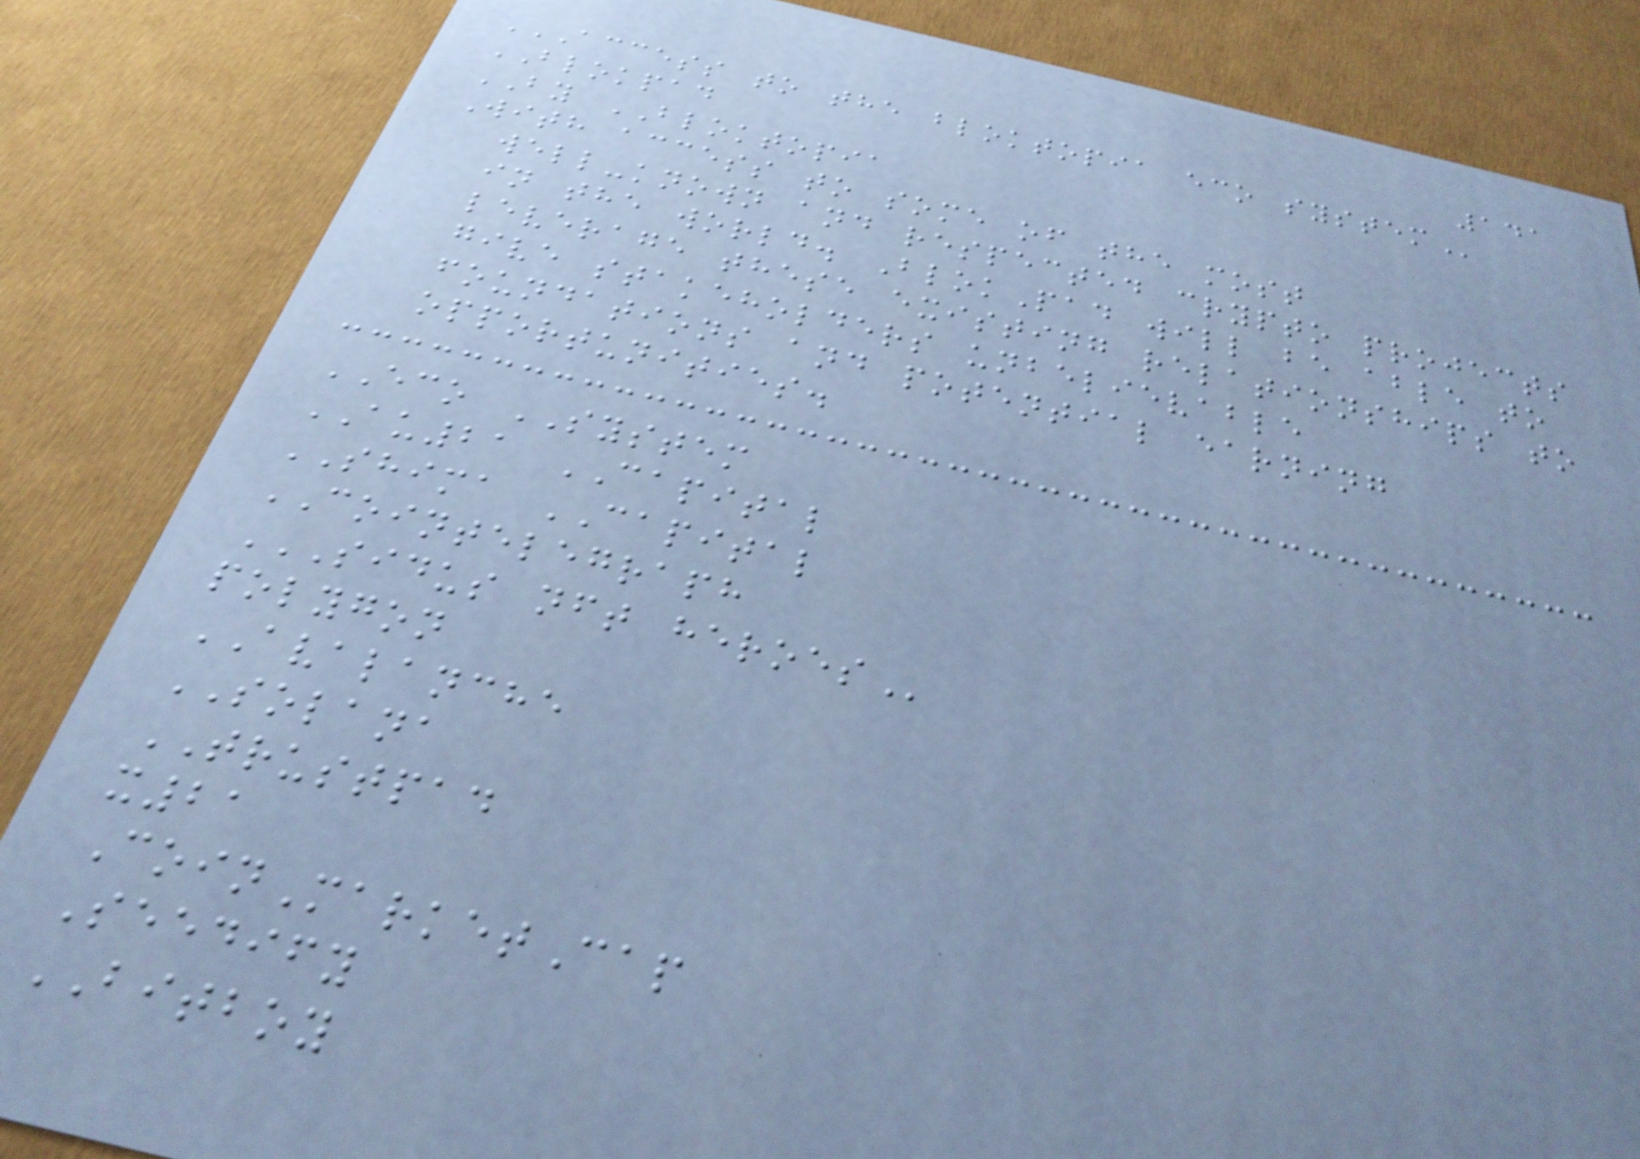141
ACCESS TO THE BLOKTOPIA ECO SYSTEM
BLOKPAD
BY BLOKTOPIA
With access to some of the most
well-known and respected crypto projects
in the world. BlokPad will be able to
leverage these existing relationships to
give stakeholders unbelievable
foundations and potential earning
opportunities.
ECO SYSTEM
AU21 CAPITAL
SHIMA CAPITAL
COINTELEGRAPH
SIDUS NFT HEROES
polygon
AVALANCHE
SOLANA
TRUSTPAD
x21
CoinMarketCap
Seedify
BITBOY
